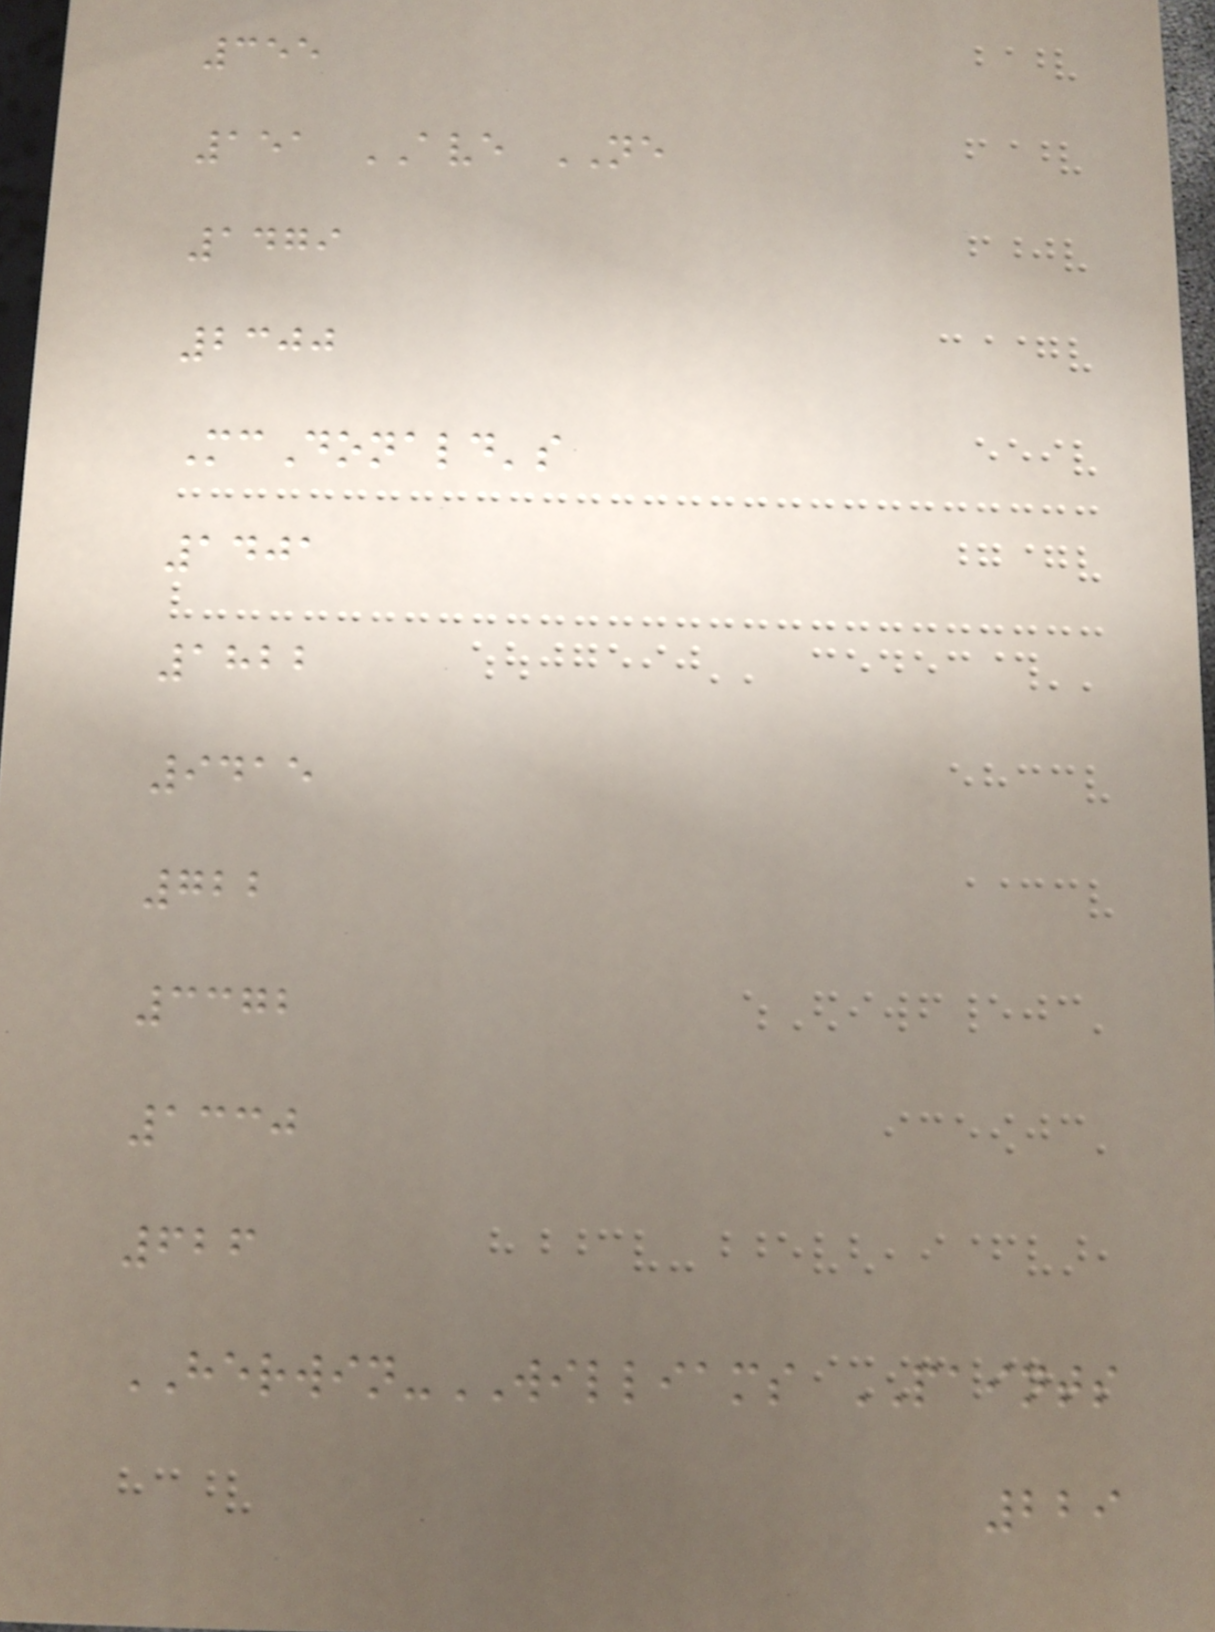355
151 AVE NE
1479
2300
McDonald's
1401
1822
9415
722
3372
1330
626
HERWIN-WILLIAMS PAINTS
229
